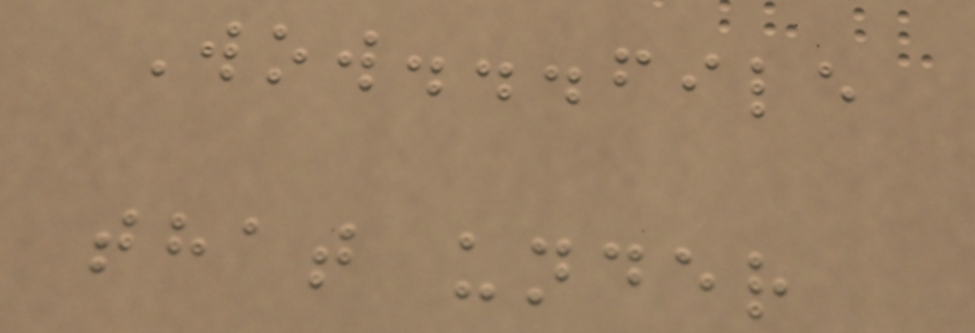Wow...file
that under
